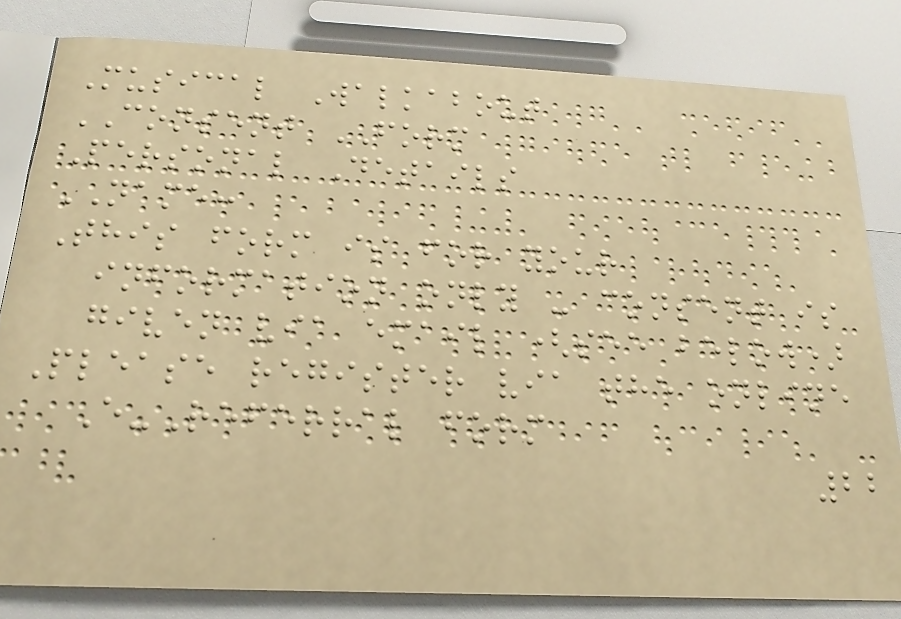Musical Walkabout
CONSENT FORM
Personal Details
NAME:
This form is for your
information only - consent is
given via email (see below)
Please register via the online
E-Referral form
22
